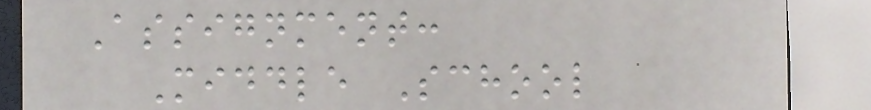Assignment:
Middle School
